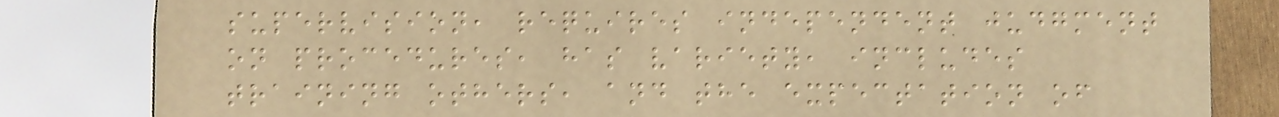supervision, requires independent judgment
on procedures, has variety, includes
training others, and the expectation of
